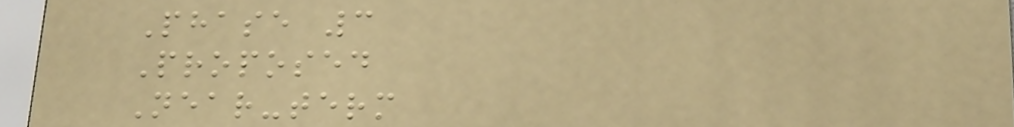Phase 3
Proposed
Near-term
